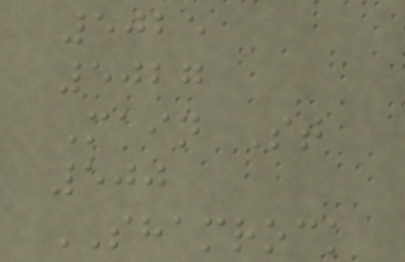5025
5027
Main St
500
SHAMROCK
